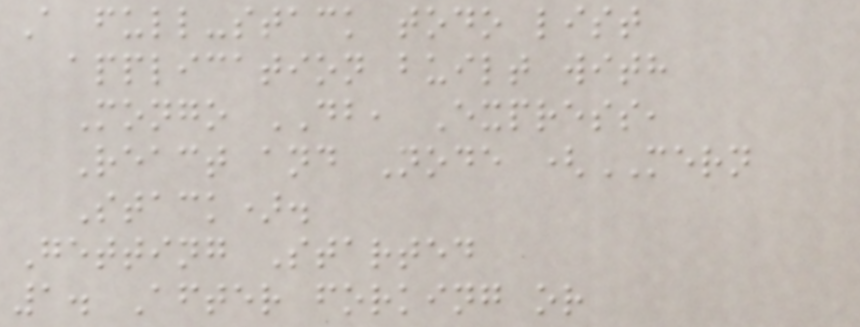A full-stack todo list
application built with
Mongo DB, Express,
React and Node (MERN
Stack).
Getting Started
1. After forking or
